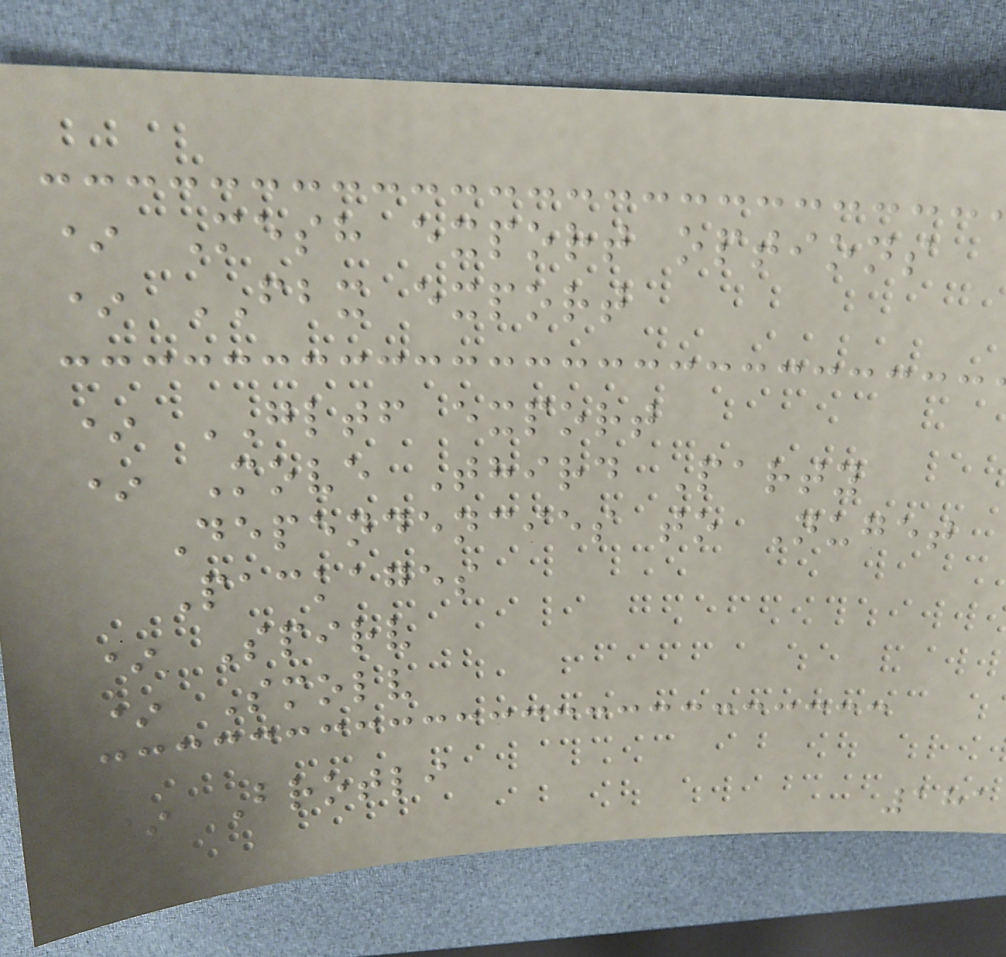* Mesh export options
* FBX export
* GLTF export
* Move Third Party
Dependencies to Nuget
Packages
* Spirv
* Smolv
* Brotli
181
